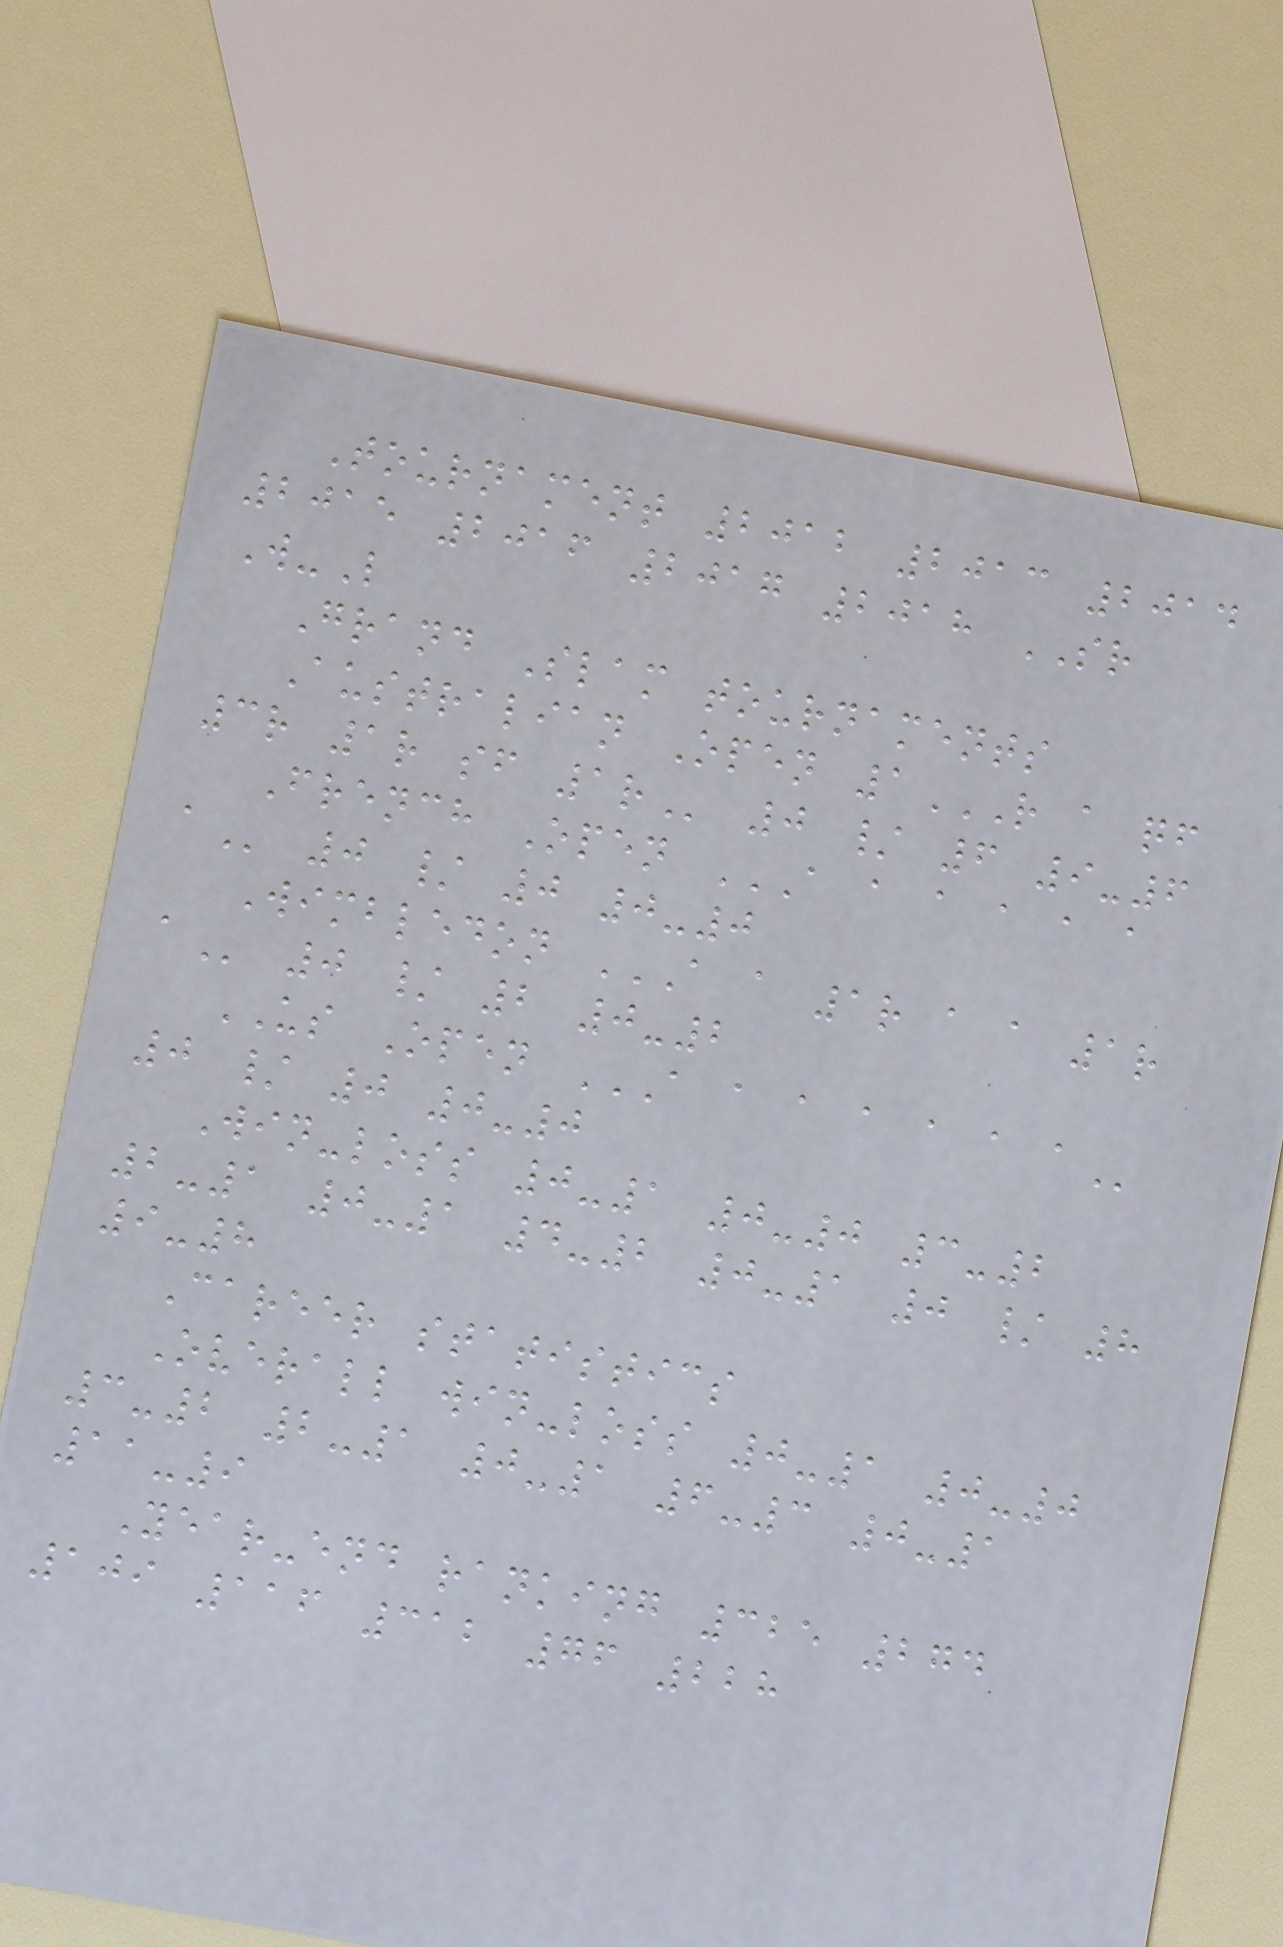Tournament 2012 2013 2014
2015 2016 2017 2018 SR
W-L
Grand Slam tournaments
Australian Open 1R A QF
3R 1R SF 1R 0 / 6 9-6
French Open A A A A A A
A 0 / 0 0-0
Wimbledon A A 1R A A 1R
A 0 / 2 0-2
US Open A A A A A A A
0 / 0 0-0
Win-loss 0-1 0-0 3-2
2-1 0-1 4-2 0-1 0 / 8
9-8
Career statistics
Overall win-loss 0-1 0-0
3-2 2-1 0-1 6-3 0-1
11-9
Year-end ranking 325 274
109 116 312 76 228
